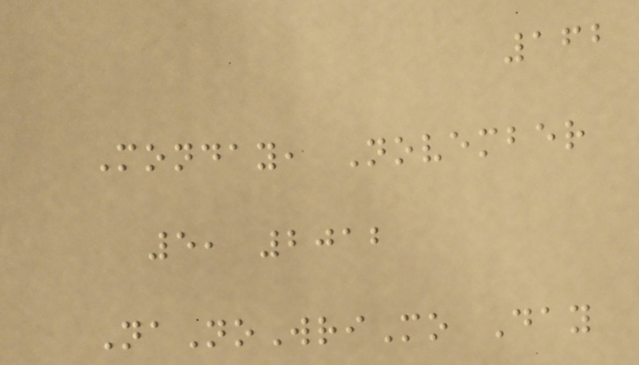162
Monday, November
5, 2012
NaNoWriMo Day
